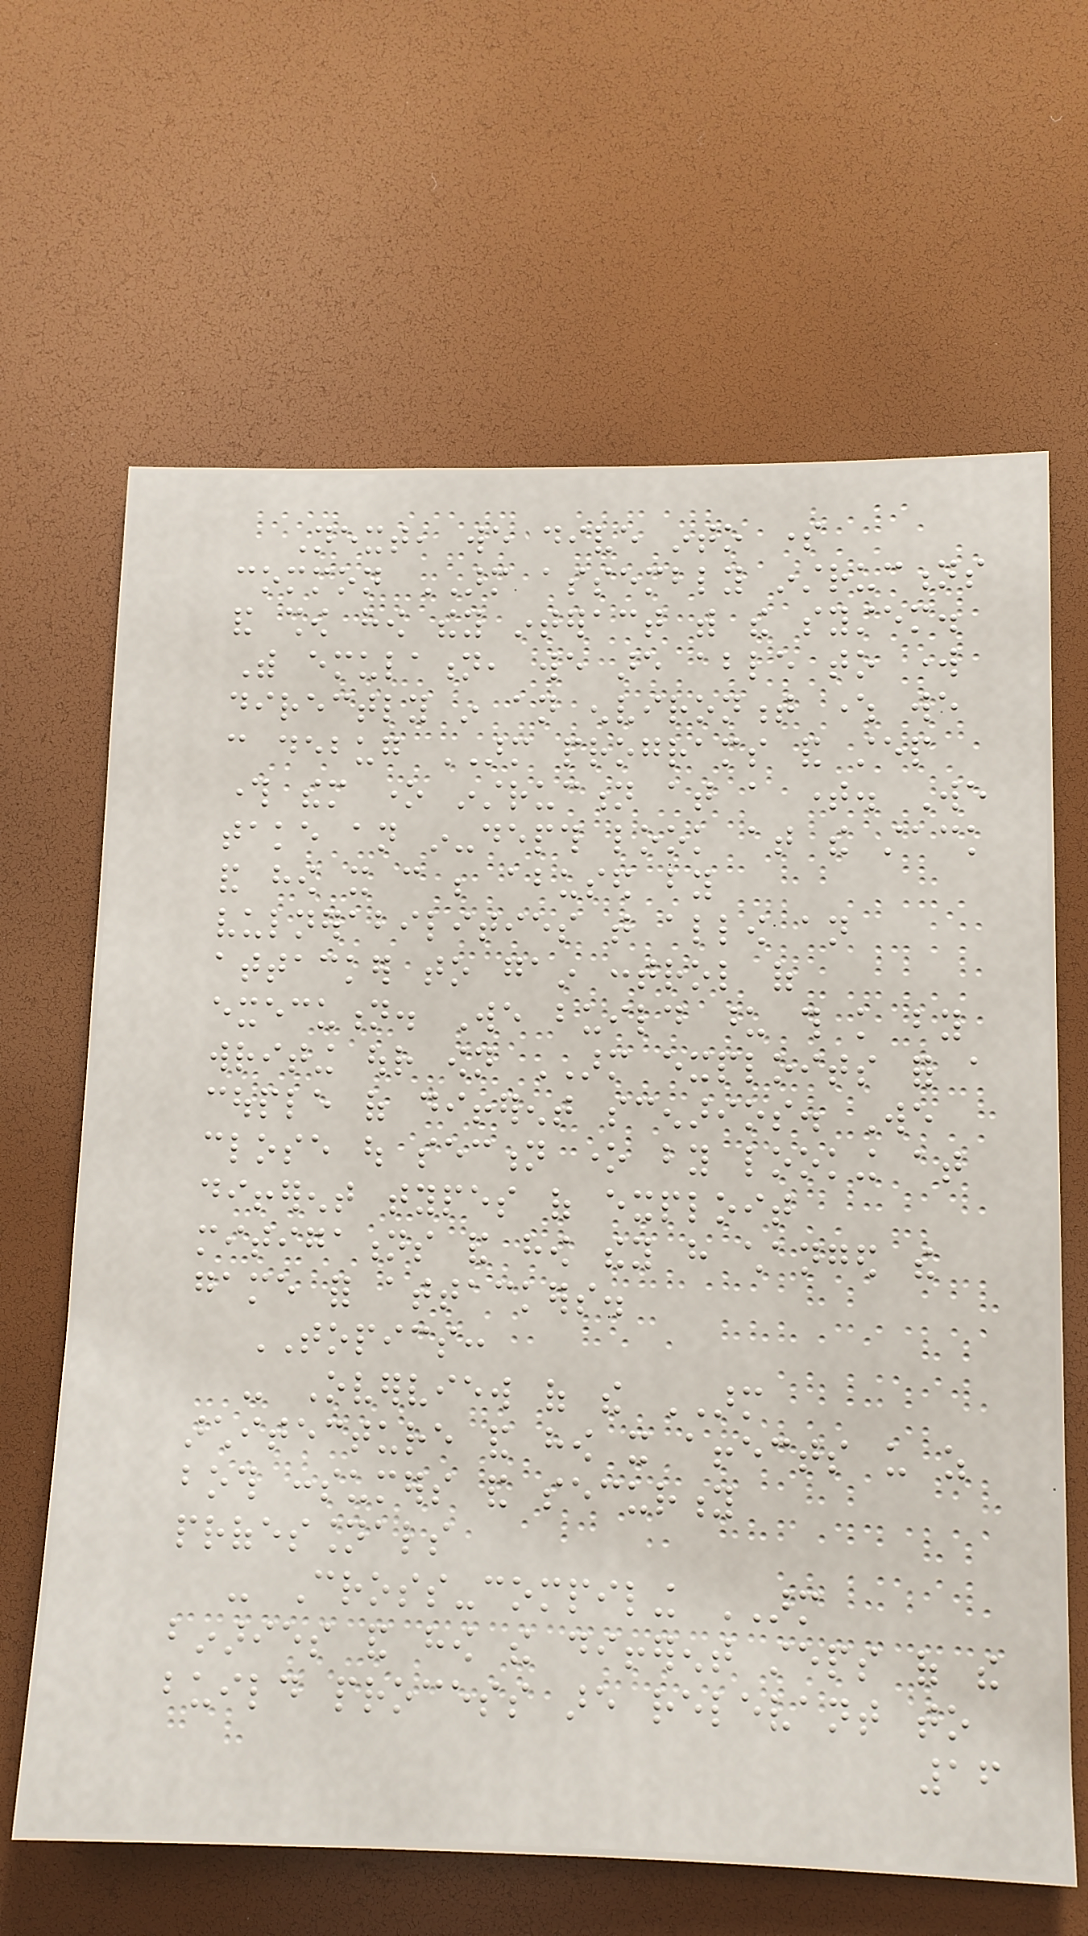Next, we dive into some
common ARM assembly instructions
and show how they interact with the system.
With emulation, we are able to work
directly in an environment where we
can debug ARM programs and step
through them one instruction at a time. We
take an in-depth look at the stack
and how it can be abused by
vulnerabilities that allow an
attacker to gain control of
execution. We build upon this knowledge by
writing our own ARM exploits for a
couple of different scenarios. We
close out section one by looking at
different types of exploit
mitigations and how they have changed the
game for attackers.
TOPICS:
- Overview of the ARM
architecture and how it affects us as
both consumers and security
professionals
- Cross-compiling ARM
binaries and how the different steps of the
build process are relevant to
16
